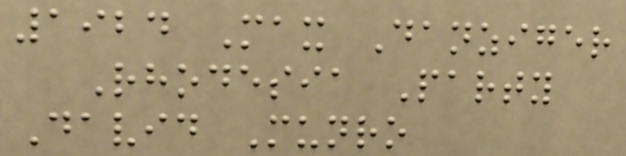1924 Max Danziger
Rhodesia Party
David Munro
